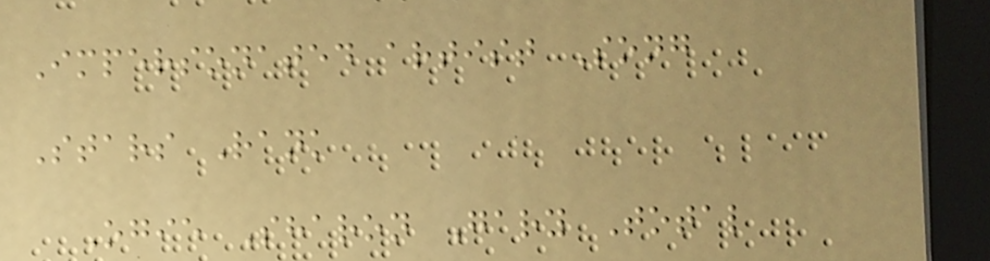Impersonated artist Song
Stars Rank
Ogie Sharon Gary Total
